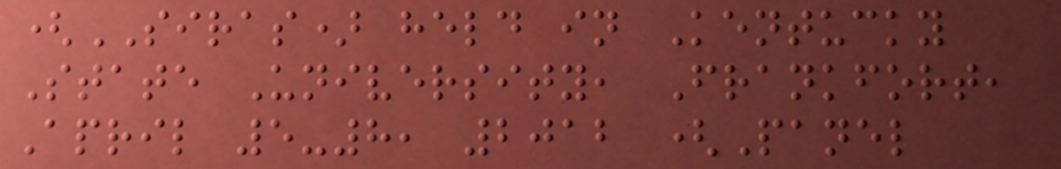(SIRAS) held in Kentucky
State University, Frankfort,
April 5-8, 2012 (Panel
